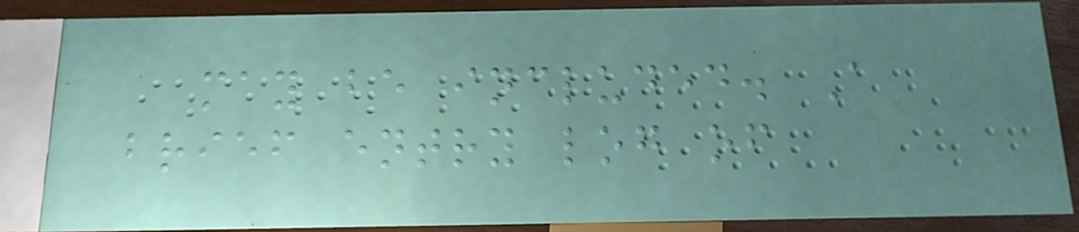may be included. A
brief entry log of
